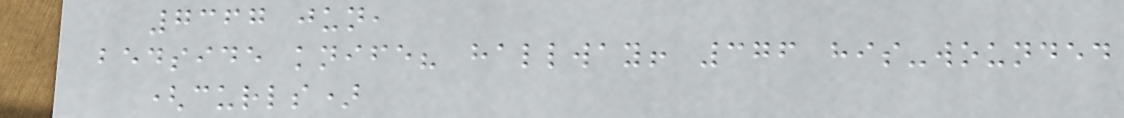7367 jun,
bedside knife? hallway! 376 his-wounded
(curls)
